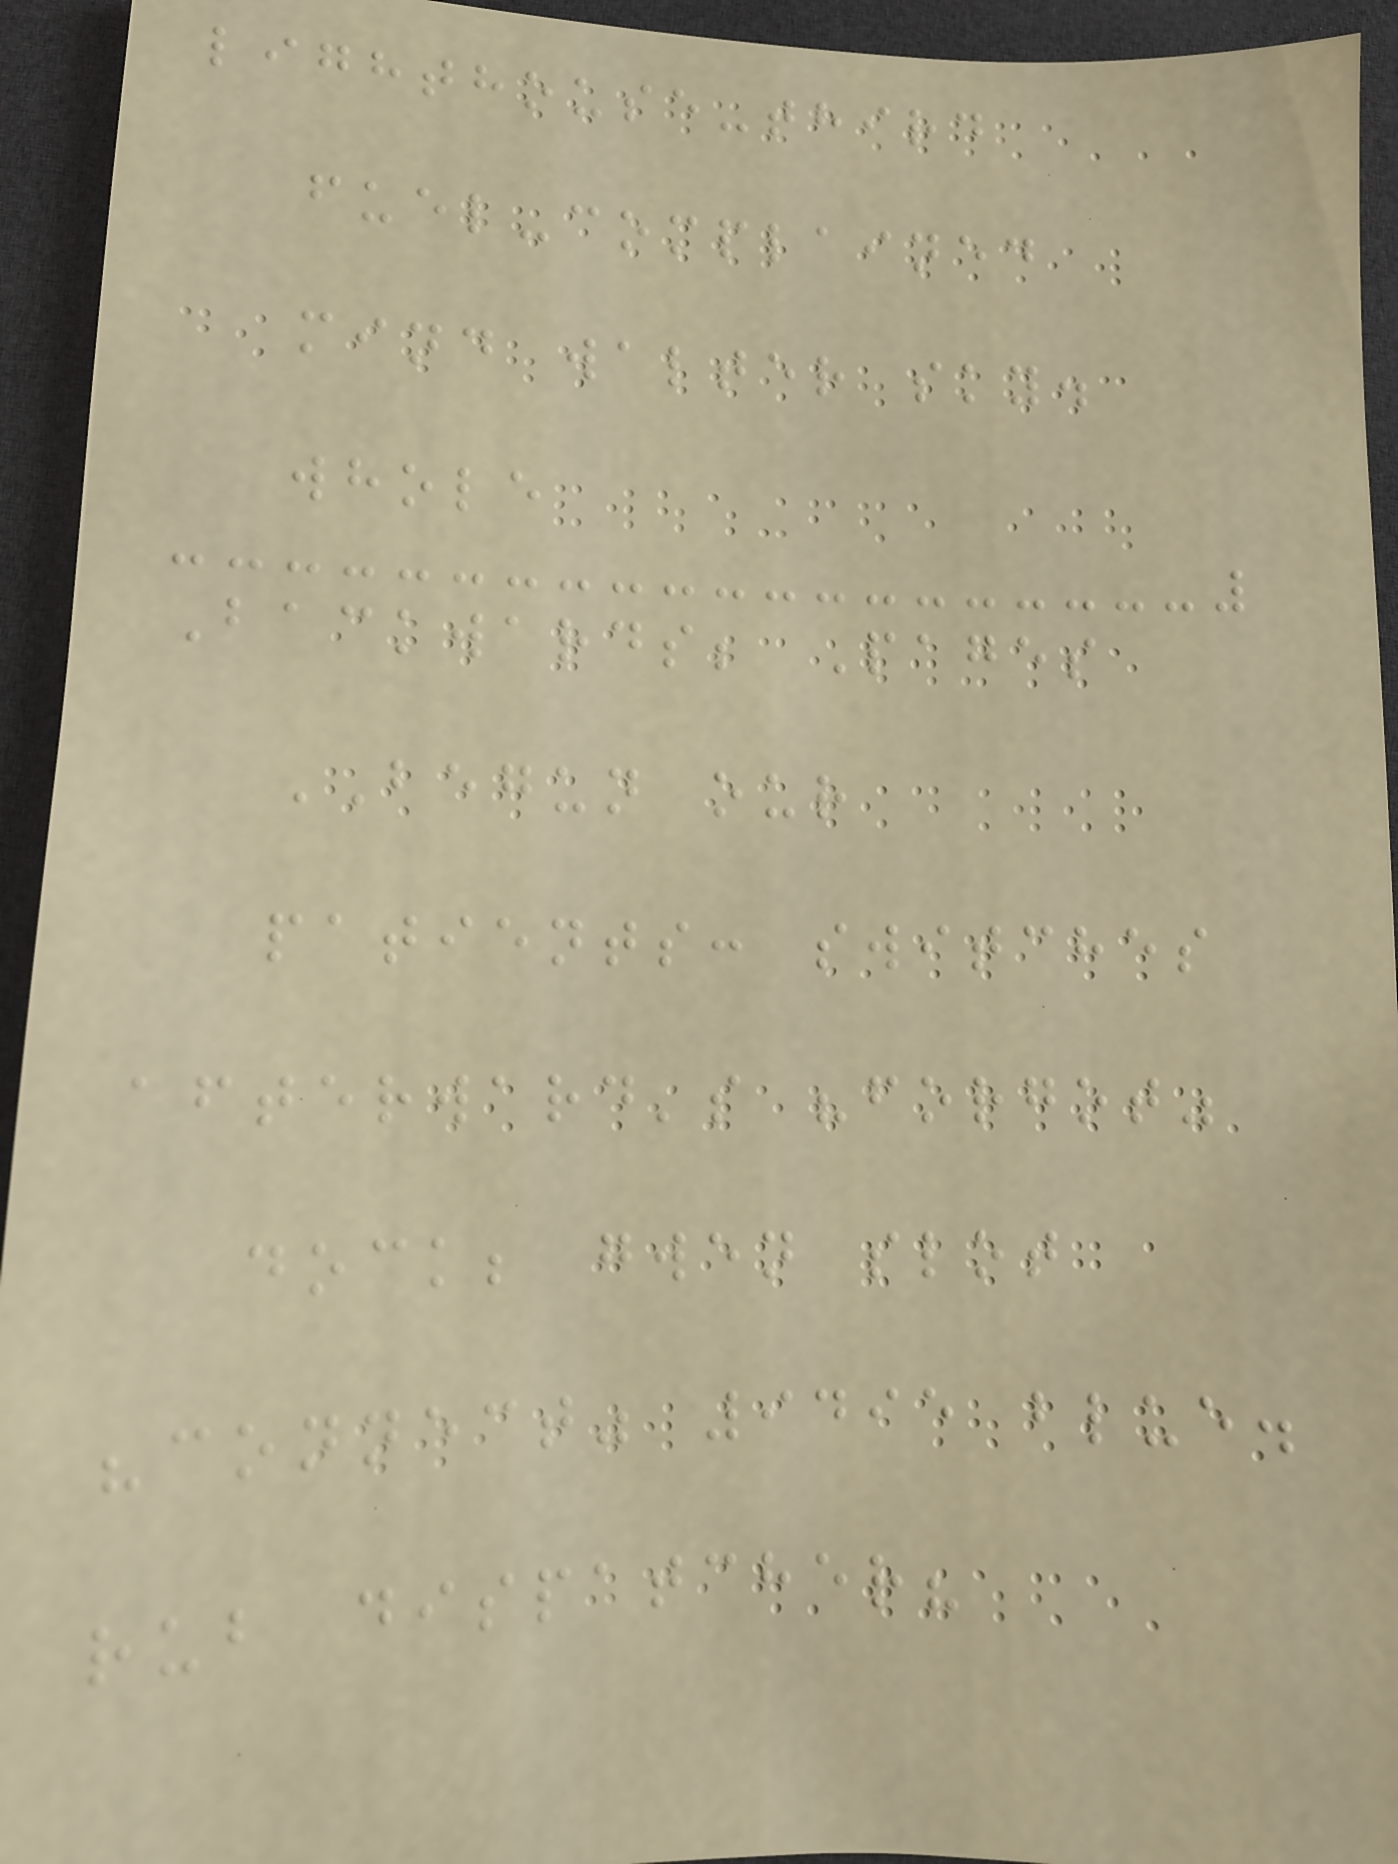lighthouse-third
fuel-complained
mind walter sky.
whole
Backwards; Pages
BEGUN our
patients: switches
afterward's "forgot"
dock; gwen slot
"connect" 9495 blue.
rub dispatcher?
